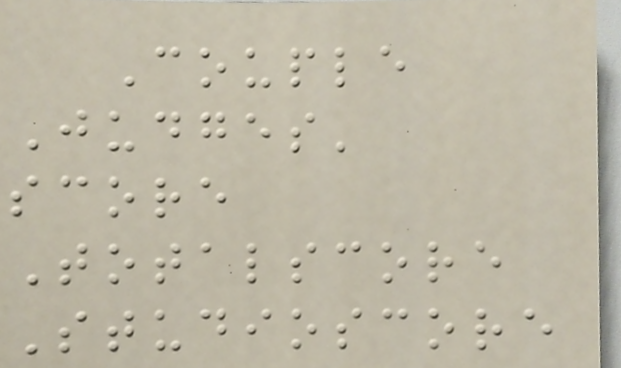Couple
Judges'
score
Totalscore
Studioscore
